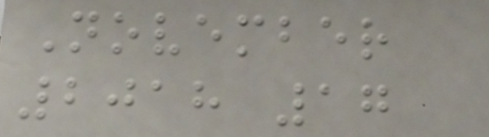November
2018 17
